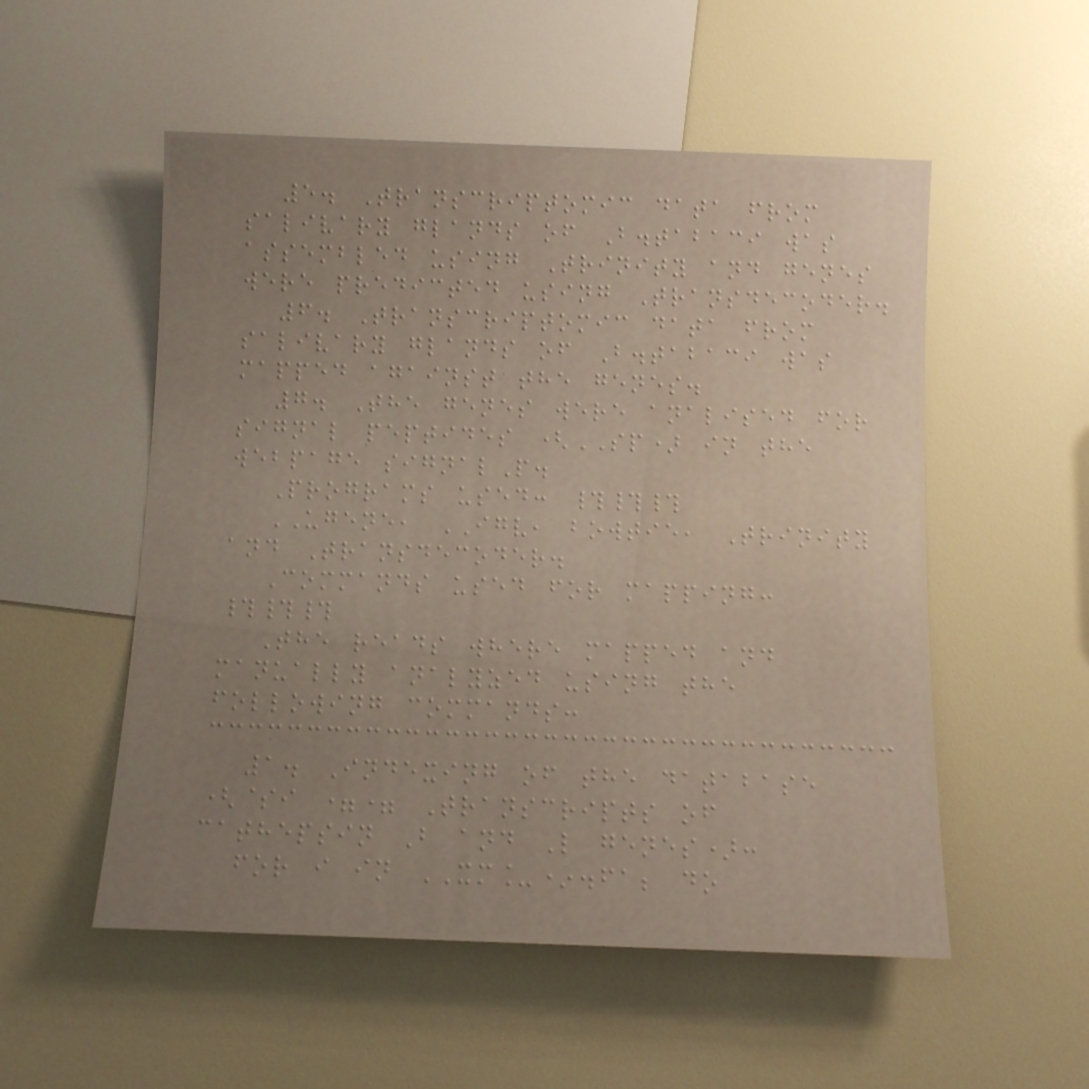5. Transcriptomic data from
salivary glands of B.tabaci was
assembled using Trinity and genes
were predicted using Transdecoder.
6. Transcriptomic data from
salivary glands of B.tabaci was
mapped against the genes.
7. The genes were analised for
signal peptides (SP) in the
webpage signalP.
Programs used: ###
UGENE, IGV, bowtie, Trinity
and Transdecoder.
Commands used for mapping:
###
The reads where mapped and
manually analyzed using the
following commands:
1. Indexing of the database
($i == Transcripts of
cathepsin B and L genes):
for i in XM_*.fa; do
